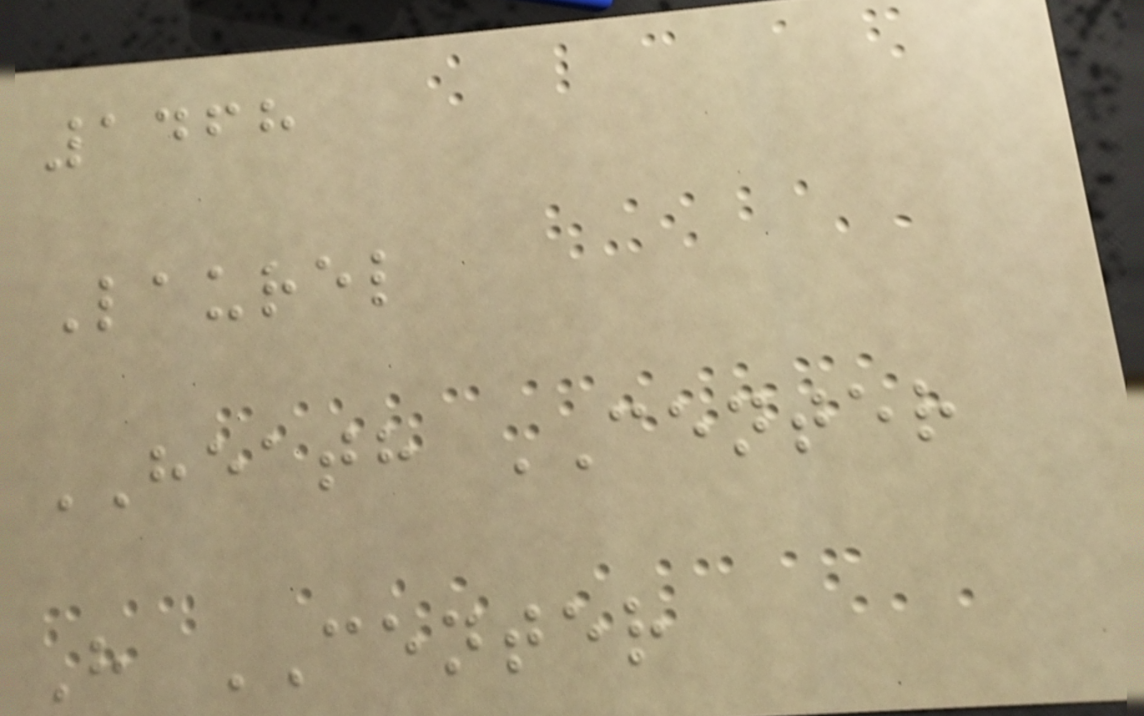1468
Laurel
HEATH CENTER
H CENTER
